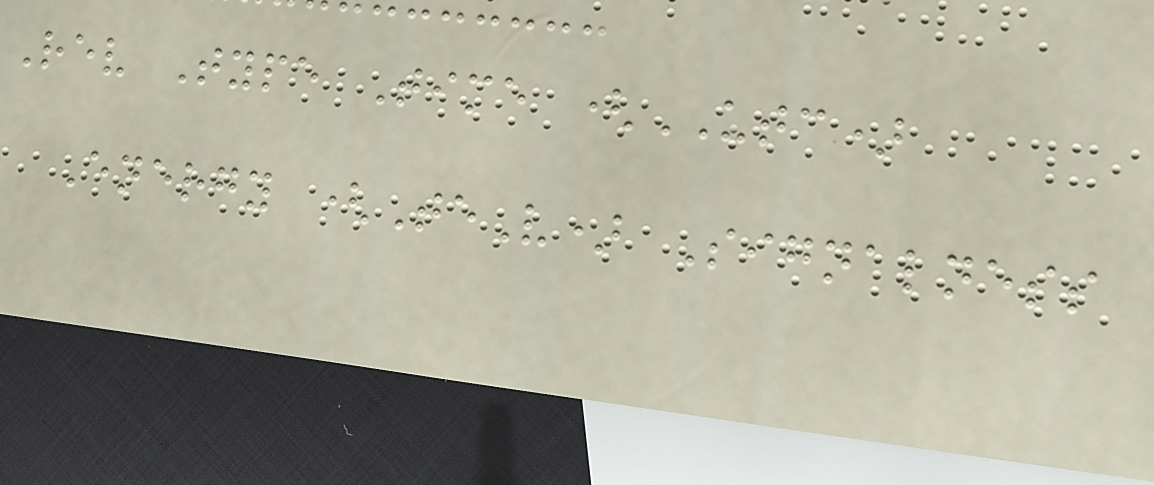Rev Type Time (UTC)
Energy (TeV) Signalness
